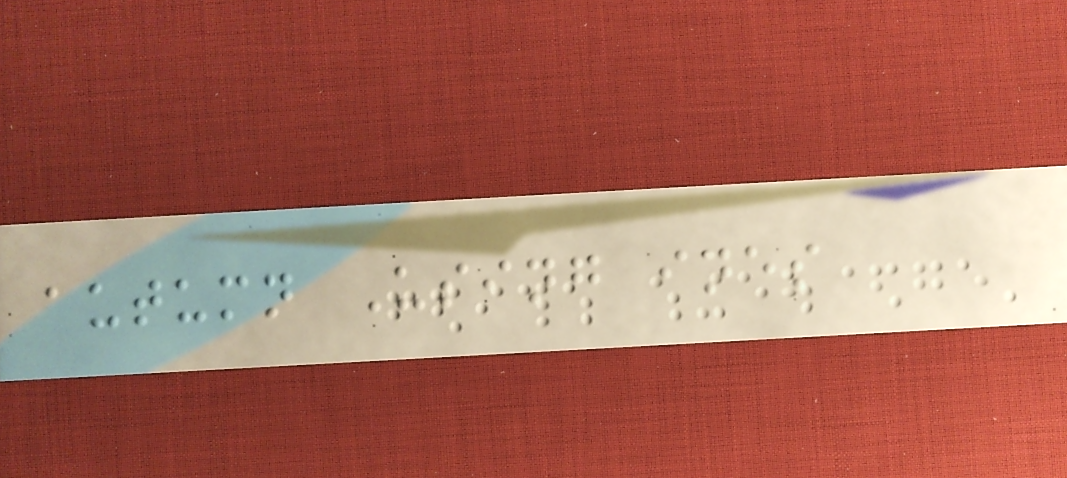autumn Using ines
